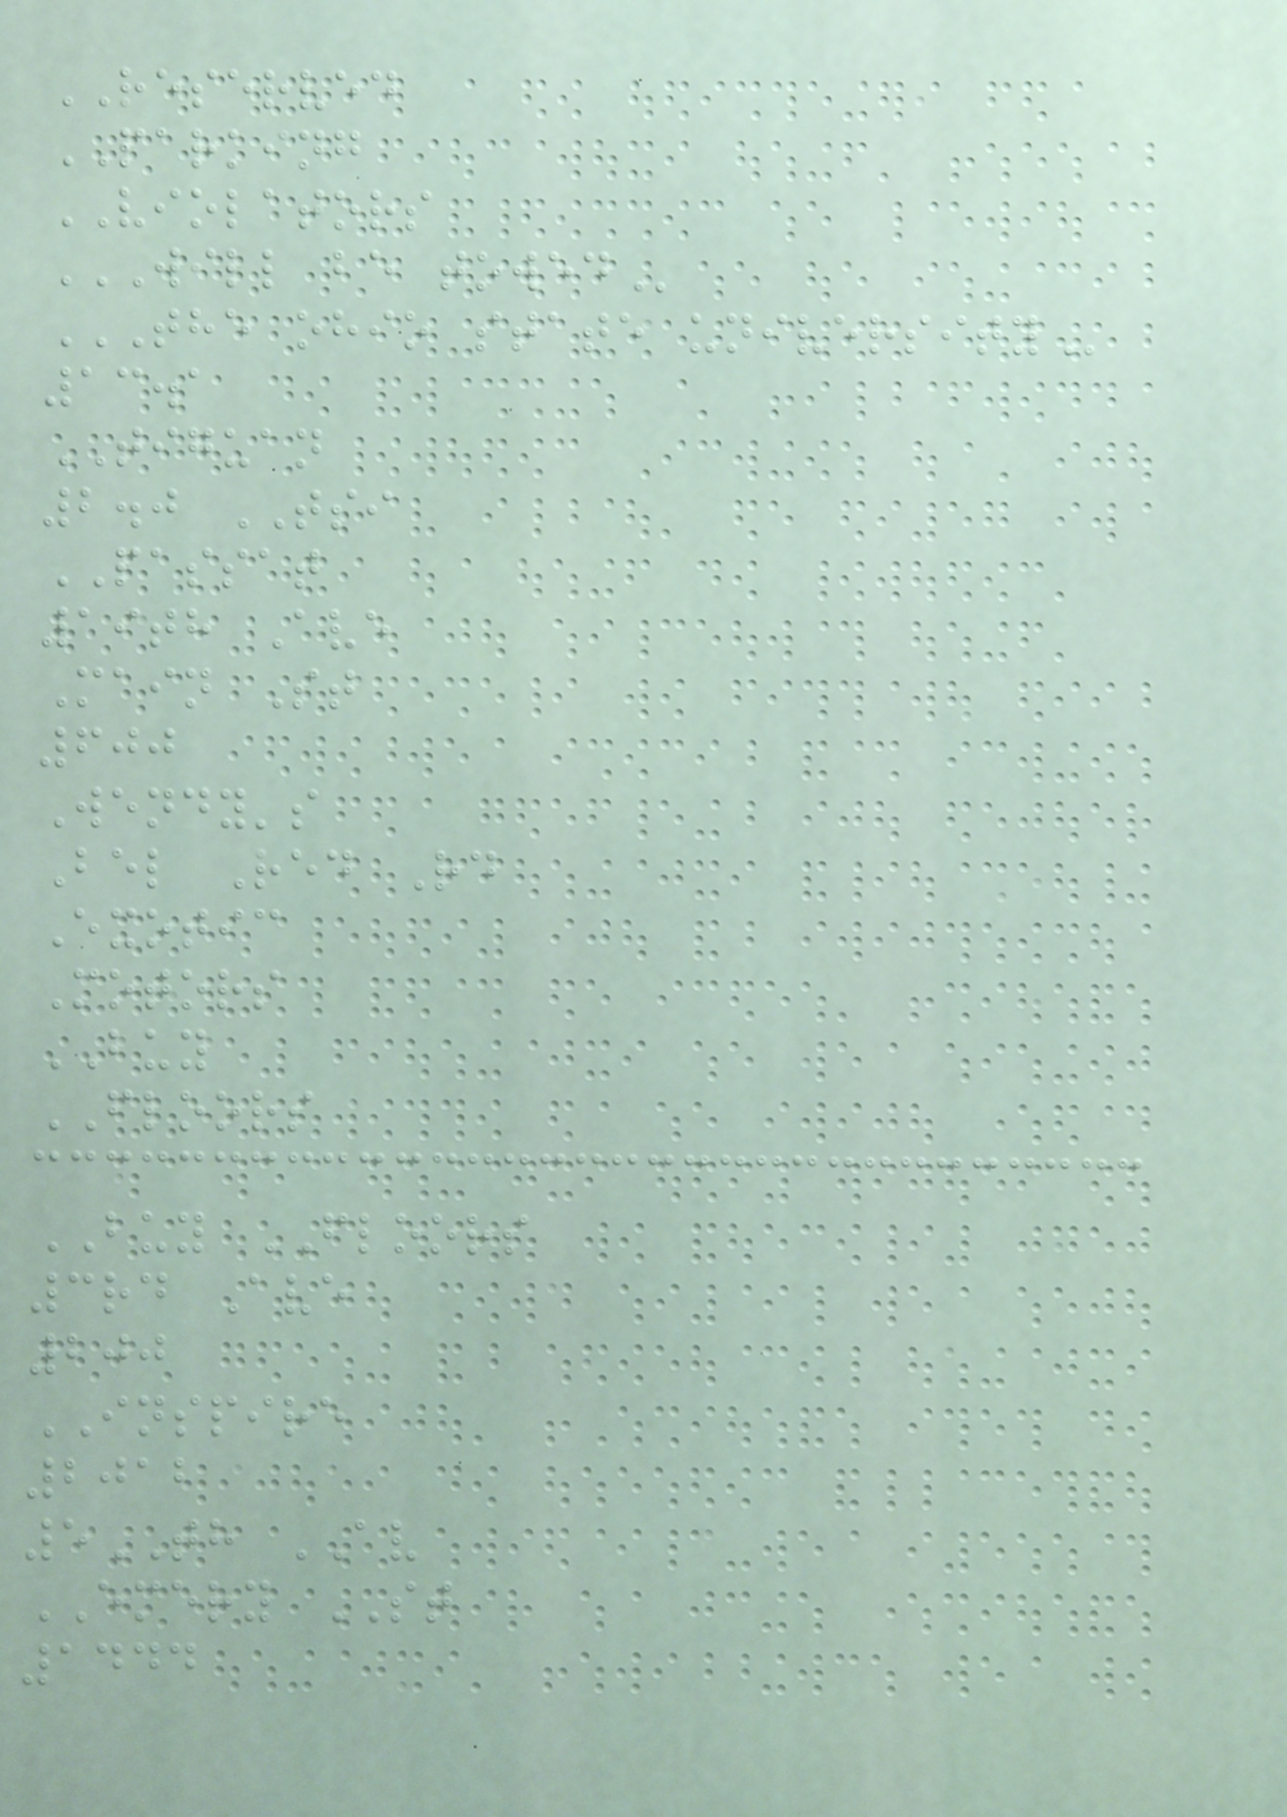RESERVED
PARKING
VIOLATORS
WILL BE TOWED
THE OHIO STATE UNIVERSITY
13.1
TIGUAN
2.0 TSI
PASSAT
19th Ave
Main St
600
Wendy's
Bel Red Rd
Exotic
Motors
BUY
FLOORS
BUY FLOORS
3rd Ave
200
INSPIRE
2012
5TH AV
EMERY ST
1444
